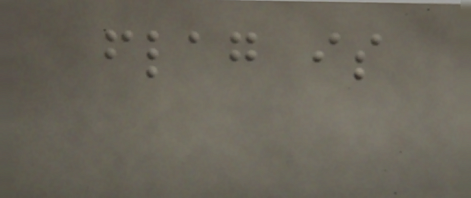flag is
